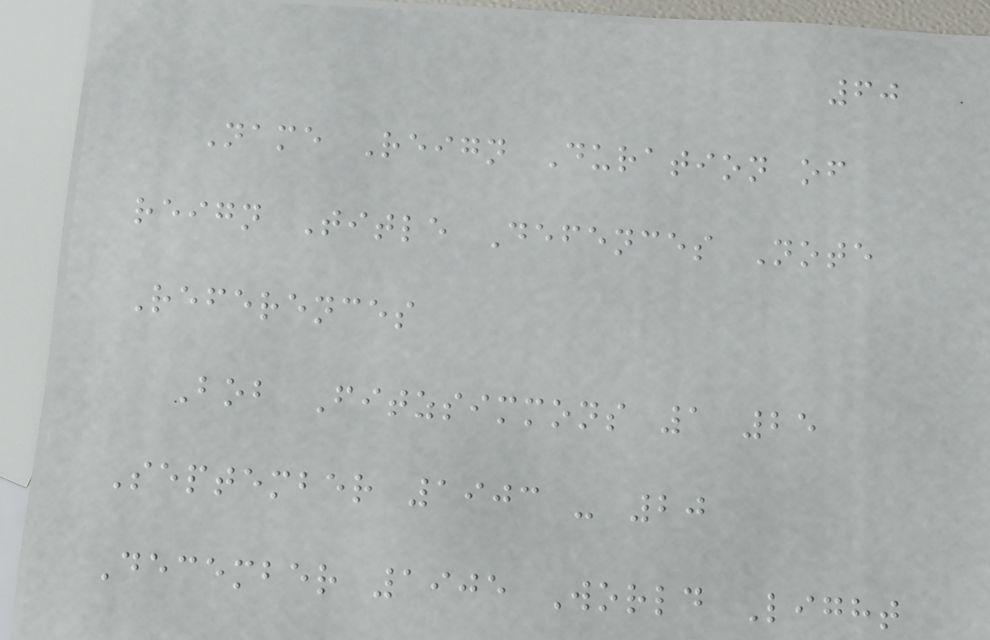60
Name Reign Duration of
reign Title Defences Note
References
Bob Fitzsimmons 1 25
September 1903 - 20
December 1905 World Light
